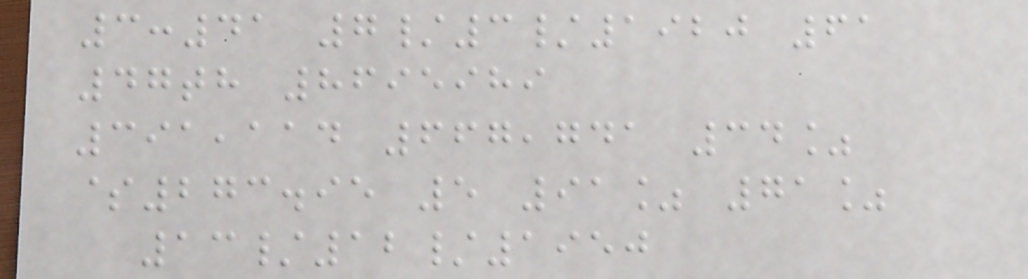3:41 7/3/1920 61
47th 8695989
391,114 667,741 34%
$273.95 5 91% 71%
13/12/1950
